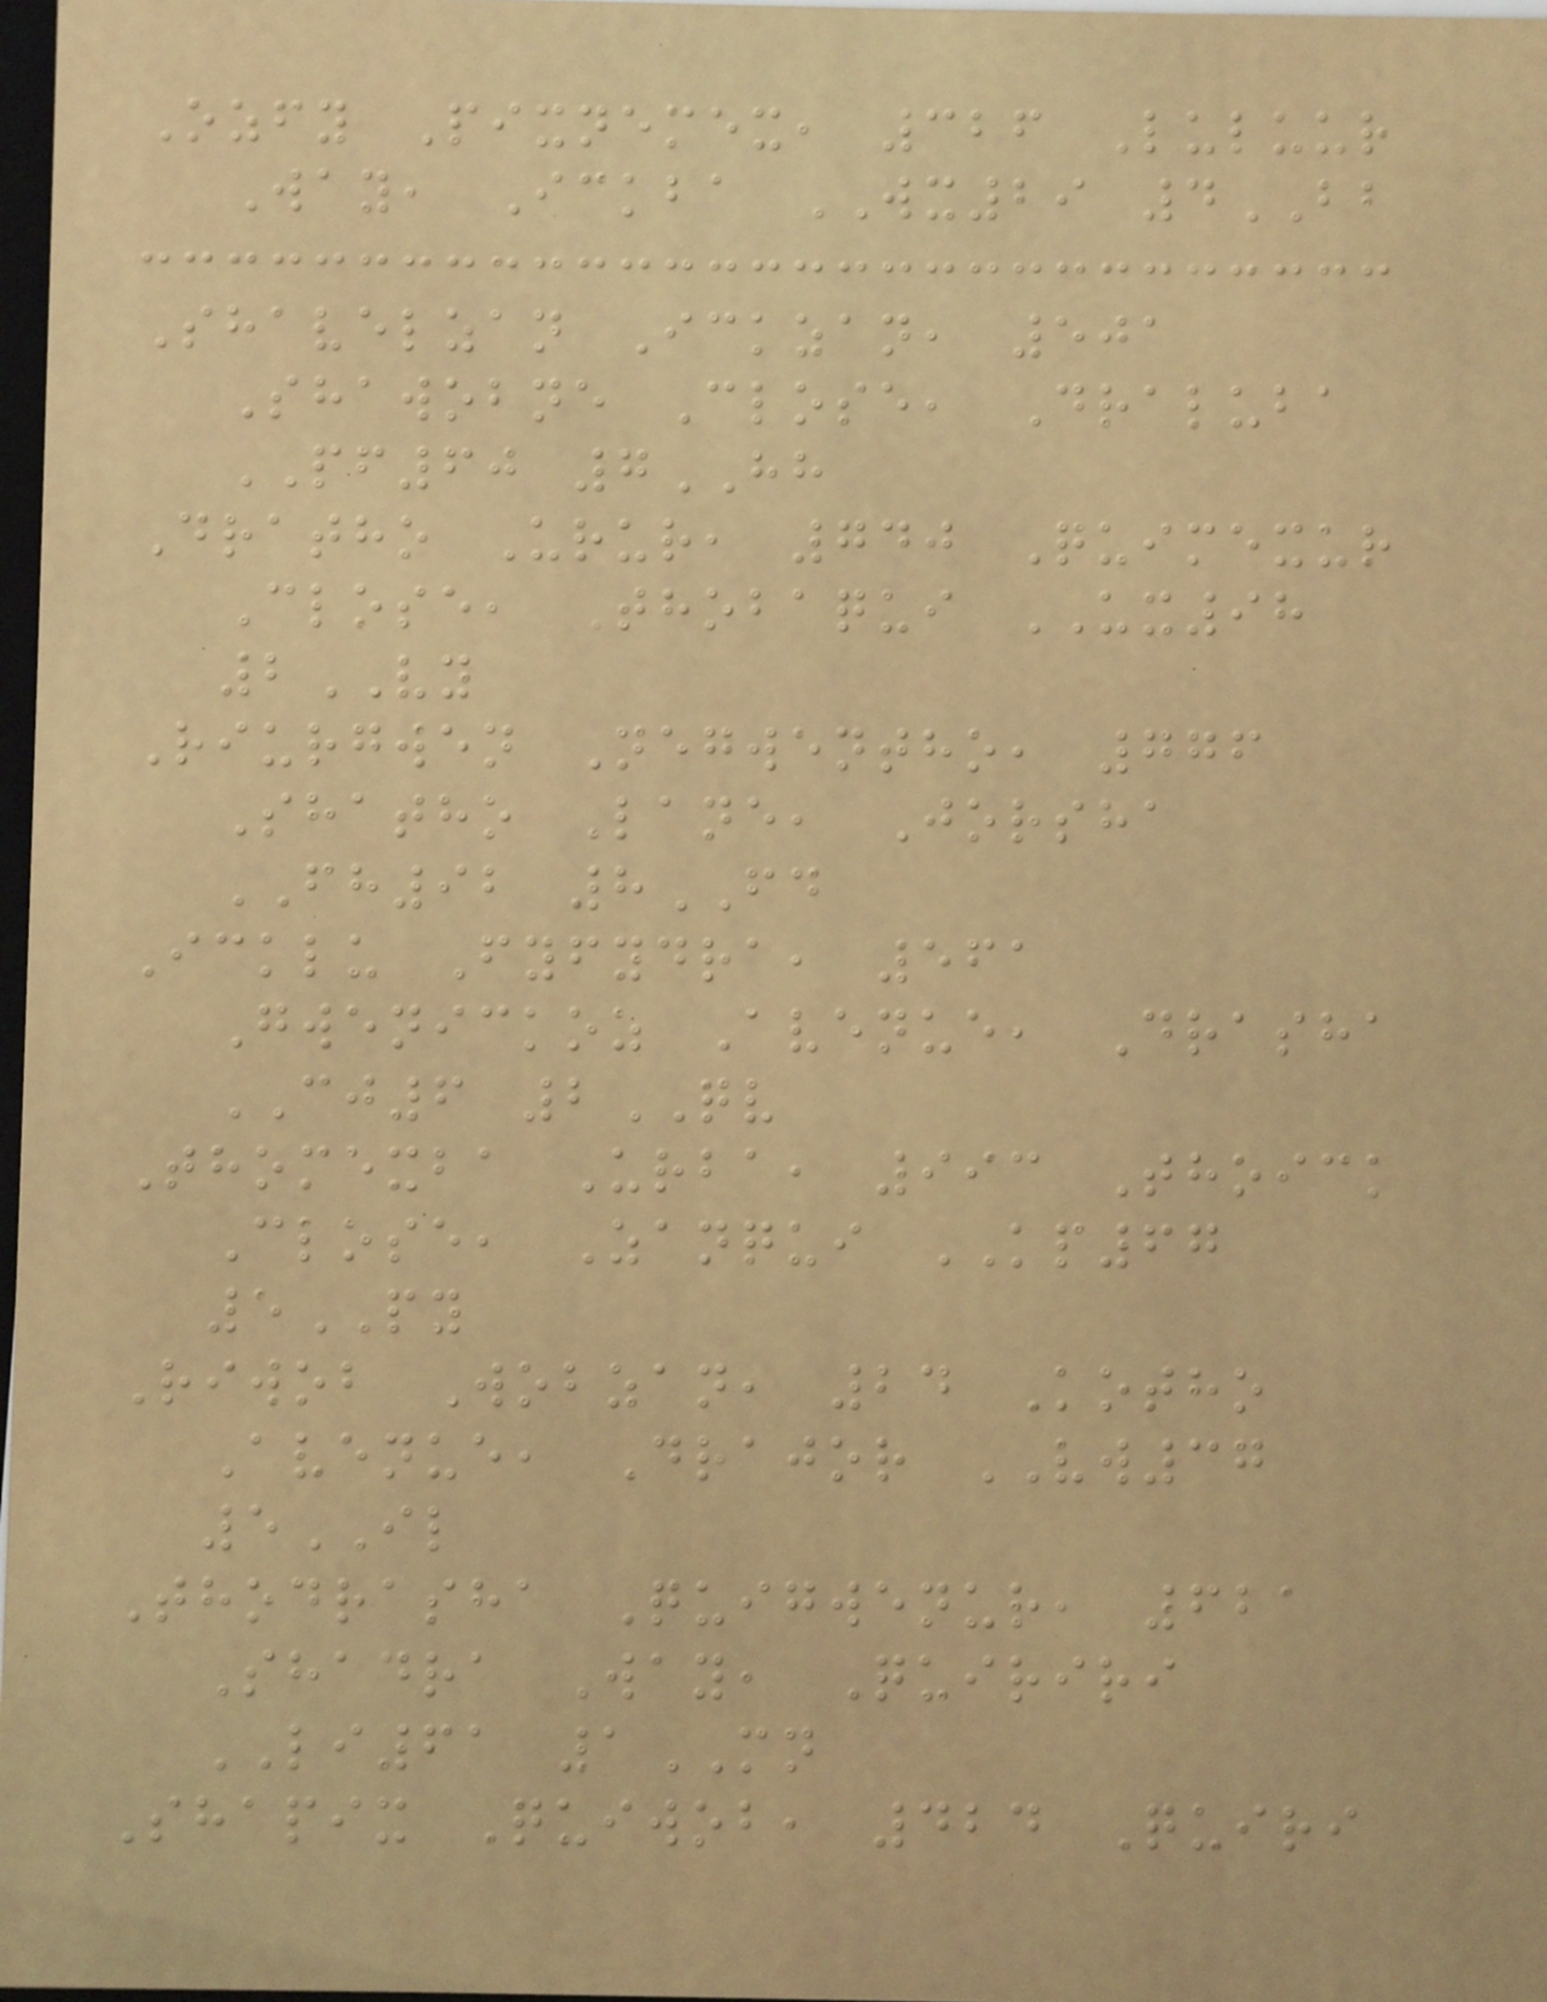Ozfy Pixnemex, 326 Luluur
Way, Ickba WX29 4BB
Shavelzan Ickzan, 501
Shawobne Close, Draluba
PF60 7HH
Dratho Urur, 740 Quimexur
Close, Thobaqui UX98
2VY
Riurgwen Negwentho, 776
Shatho Lane, Jorsha
FH92 8FD
Icklu Fyfydra, 561
Gwenickoz Avenue, Drasha
CJ6 2QV
Thomexba Urba, 993 Thoick
Close, Zanqui KP67
5PY
Riwob Wobzan, 24 Kotho
Avenue, Drajor VW37
5IL
Thodrasha Quigwenur, 621
Shadra Way, Quiriri
LI61 1MN
Shapix Quiwob, 424 Quiri
